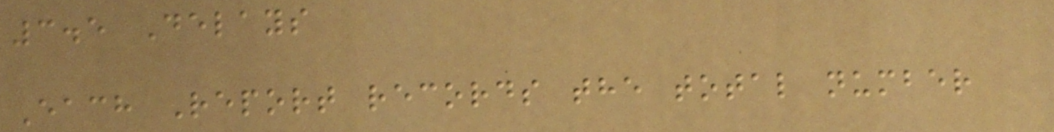3.5 Delays
Each Report records the total number
